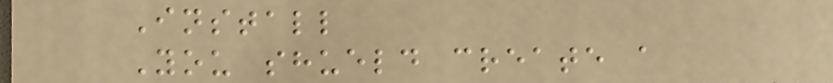Install
You shueld create a
